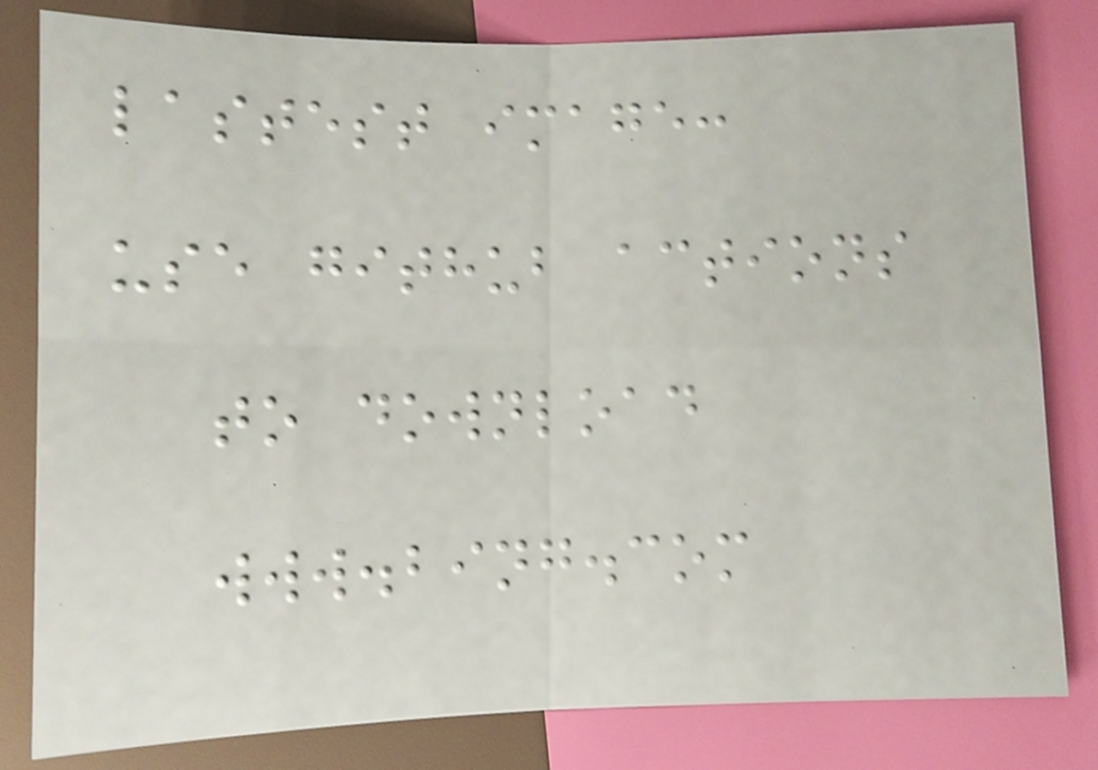lastest image:
use github actions
to download
www.bing.com
